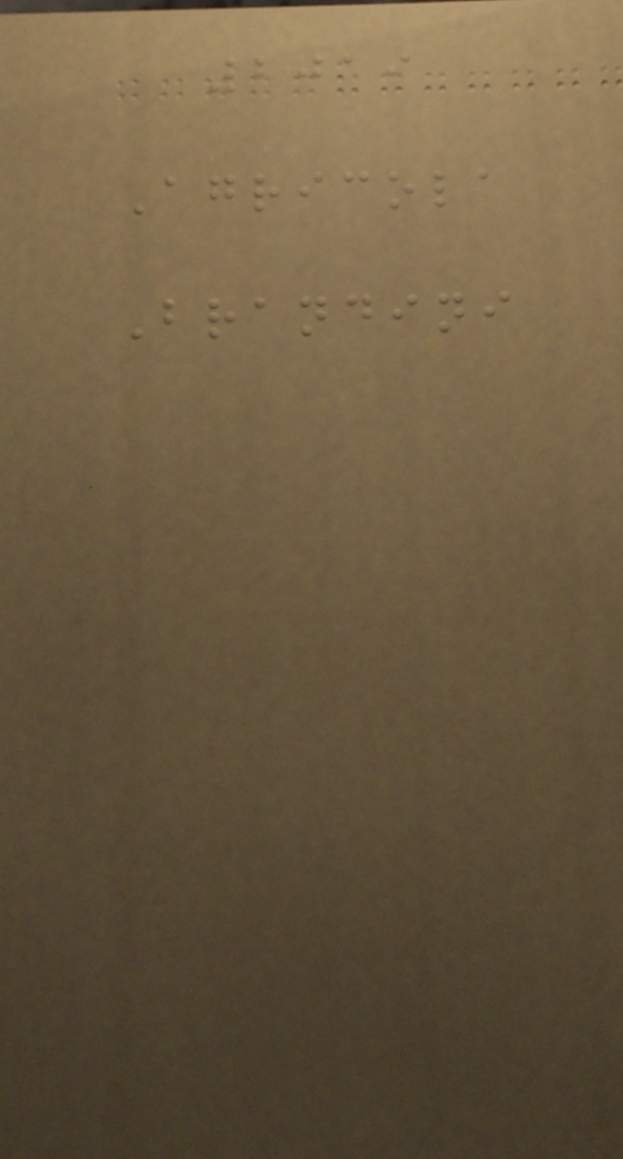2019
Agricola
Brandini
